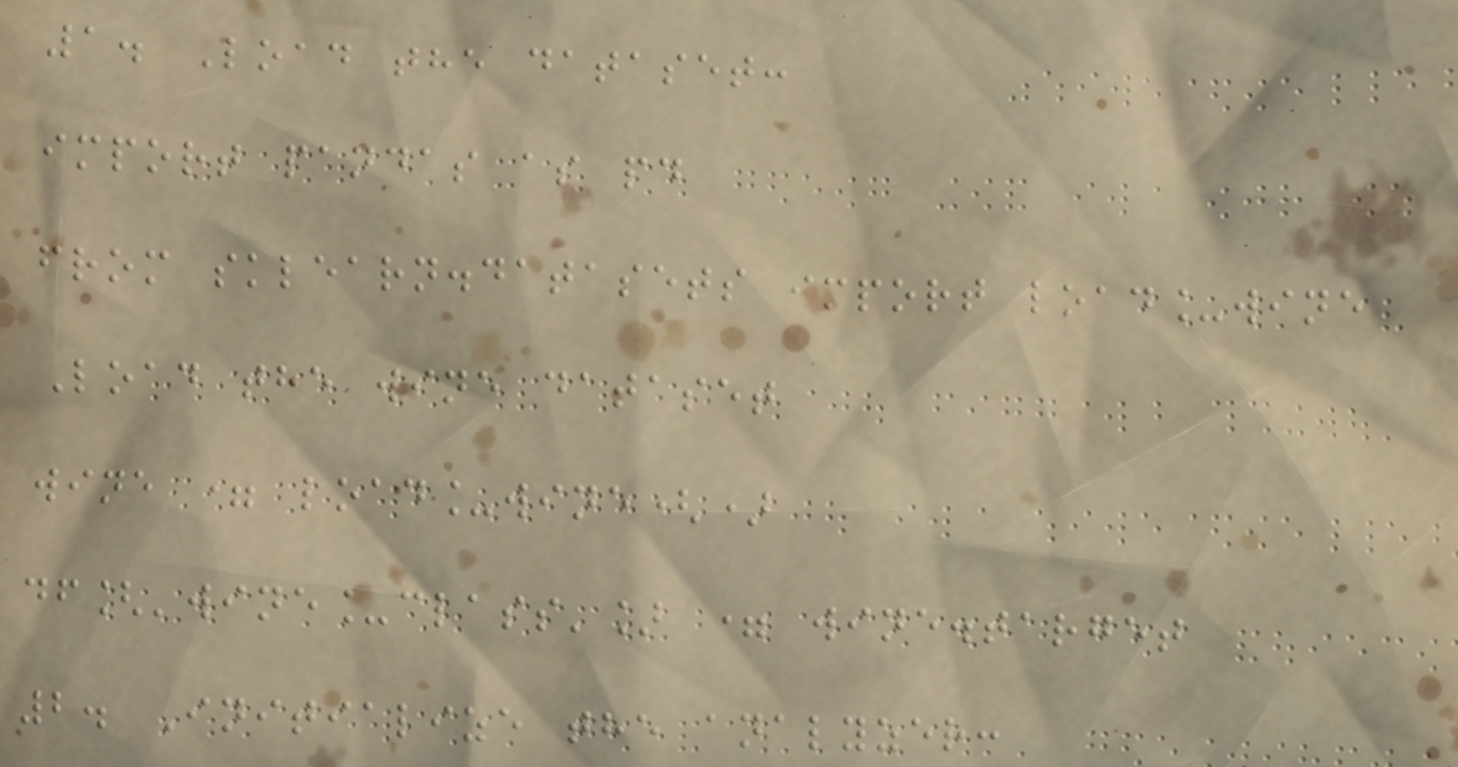1. Load the dataset:
import pandas as pd
from sklearn.datasets import load_wine
Load the wine dataset
wine = load_wine()
df['wine_class'] = wine.target
2. Initialize the analyzer:
